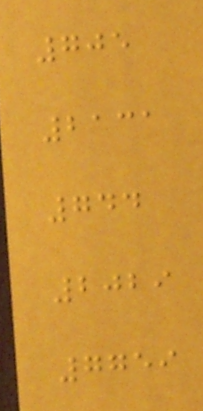705
2131
744
2029
7759
